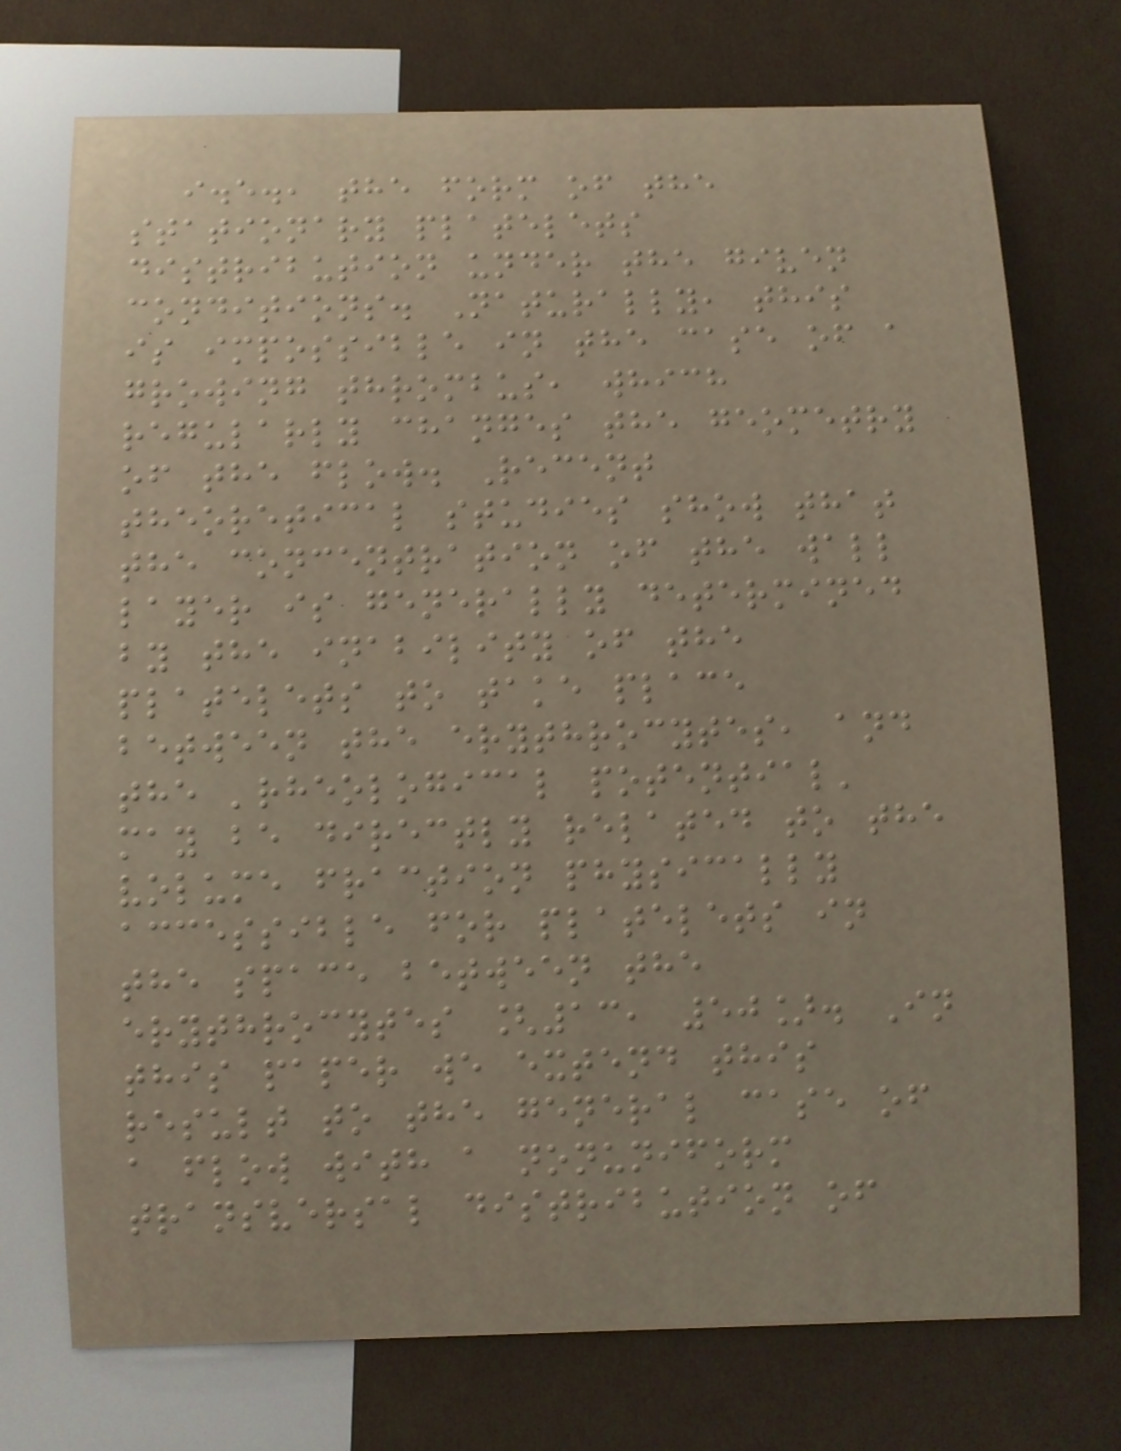i.e., the form of the
stationary platelets
distribution under the given
conditions. Naturally, this
is impossible in the case of a
growing thrombus, which
regularly changes the geometry
of the flow. Recent
theoretical studies show that
the concentration of the wall
layer is generally determined
by the inability of the
platelets to take place
between the erythrocytes, and
the 'rheological potential'
may be directly related to the
volume fraction physically
accessible for platelets in
the space between the
erythrocytes [13, 50]. In
this paper we extend this
result to the general case of
a flow with a nonuniform
transversal distribution of
